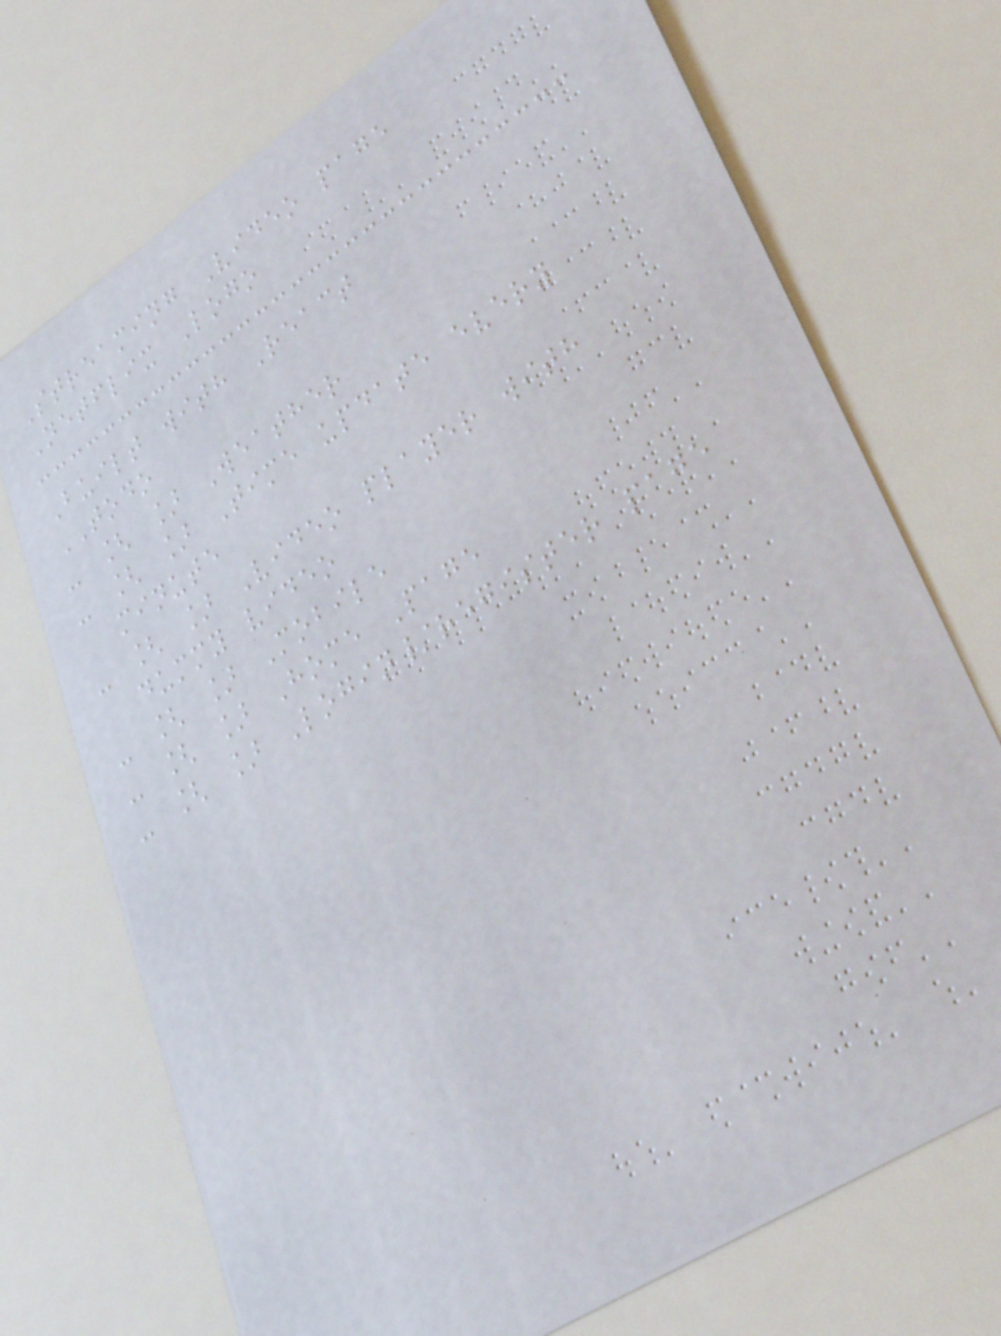Streaming Video page
Netflix Logo
Built with React
TODO
- [ ] Weather
- [ ] Time update every
minute
- [ ] Video player with
dummy video
- [ ] Mobile
- [ ] Home Page
- [ ] Login/register page
